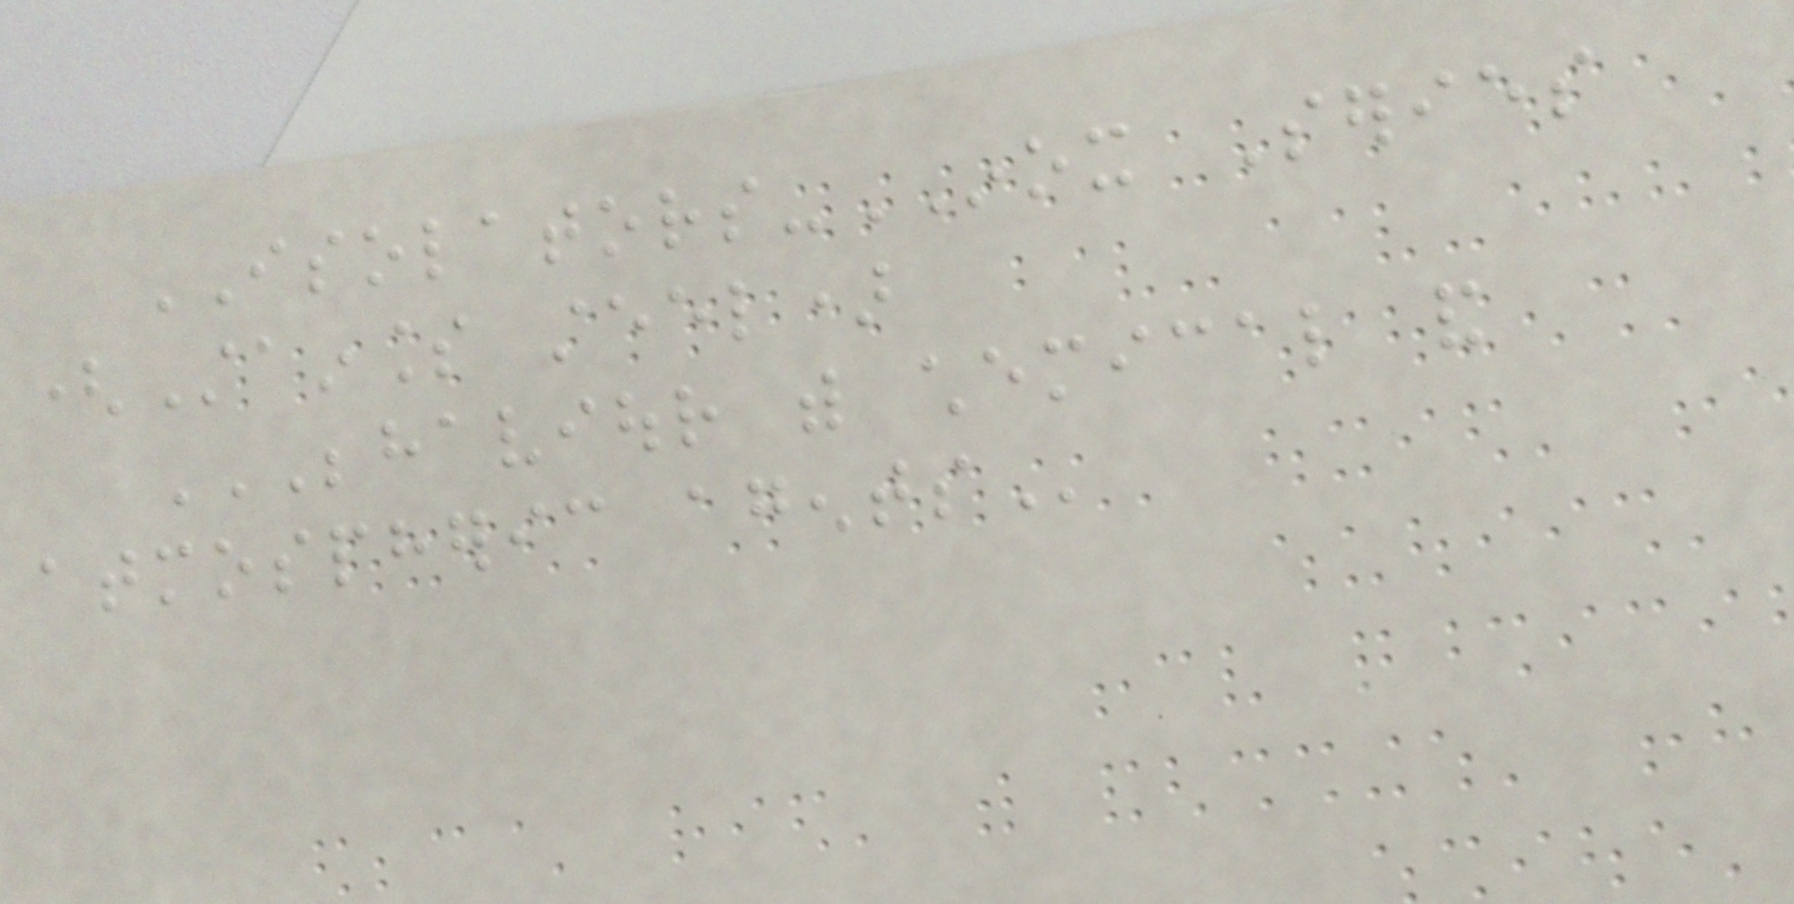ISOLATORS-INOX Series
(Stainless steel)
BEHAVIOUR WITH CHEMICAL AND
ATMOSPHERIC AGENTS
